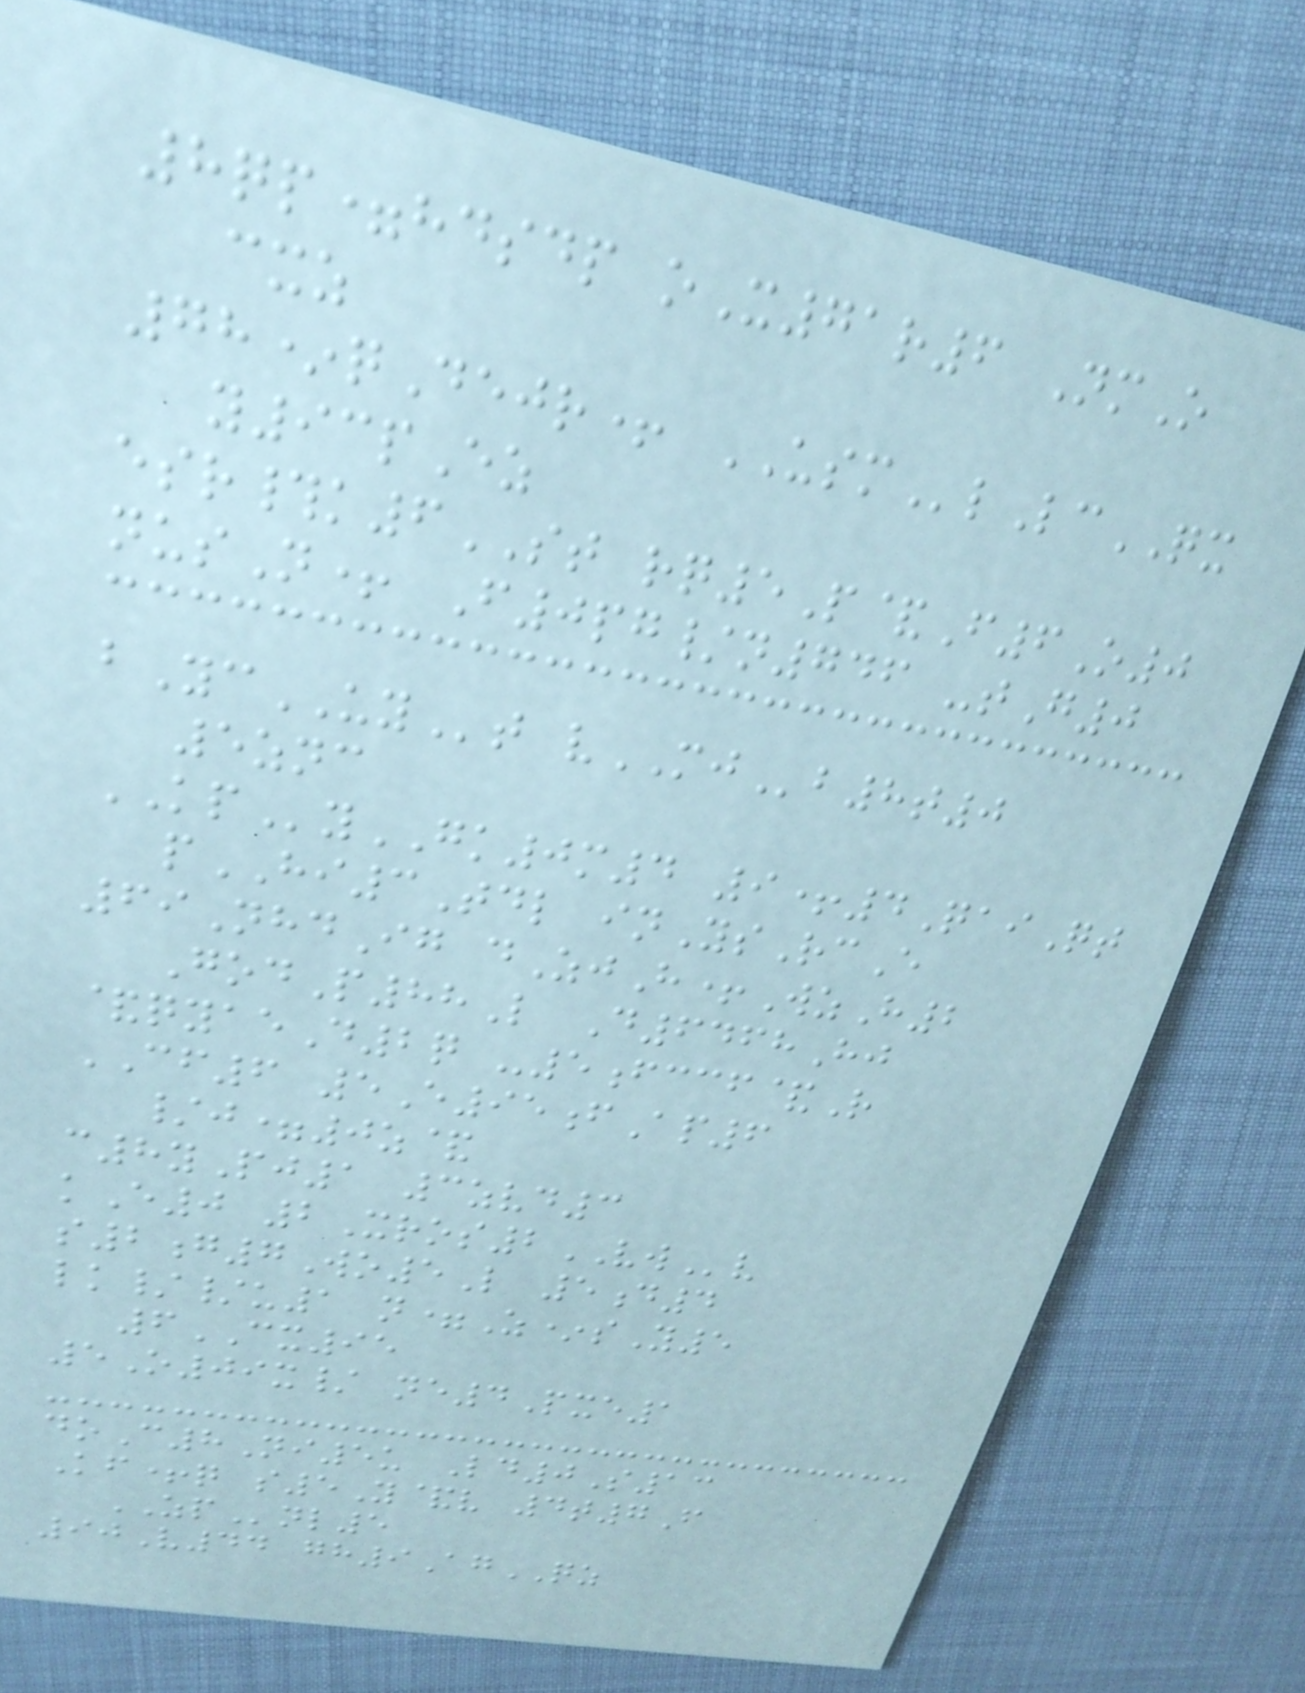8qp=hdsdp oX71r6 NmO
cxz
78*qDejr+ USMlLcQX
y93pEz
esr#k6ST rq5P&F6O0
nusN+ F0pg/n746 -tG0
bYcUYt vMJb8t0
5znc
KPyGK0m4 9+4QaiQt
pHI3Tdl inYsRcE
69NhdIg dZjH+WzH2
GodP88L D6468Hj
&qyaeD2q -5fccf&R
CF6 5E95fAp6
/j=0z&
c8yPj1 3zvd3
kE0 2Xros2VWv
s2g7Wo5L 5d4
lk//u1 n=Z*sY5
6CX95
5O09x/ ne4Pxe1
doC8Ni5u Ld0S13
Kf+q s5Y&v 4t7F
ZPnl5
90V44 gh9AgQZ
